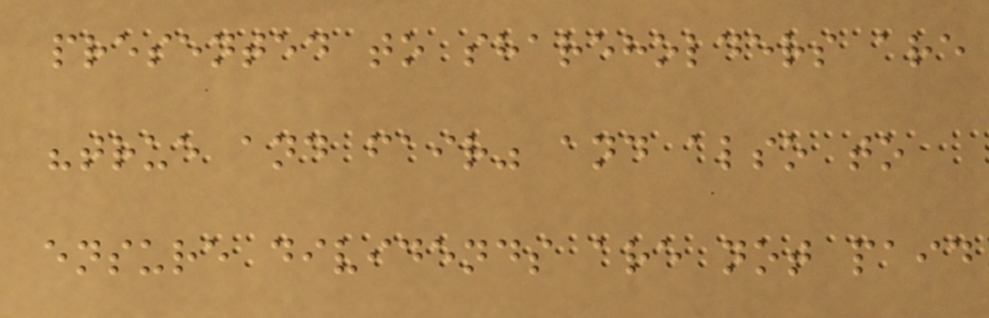presented to shareholders are
"true and fair" and also to
ensure dividends are not paid
